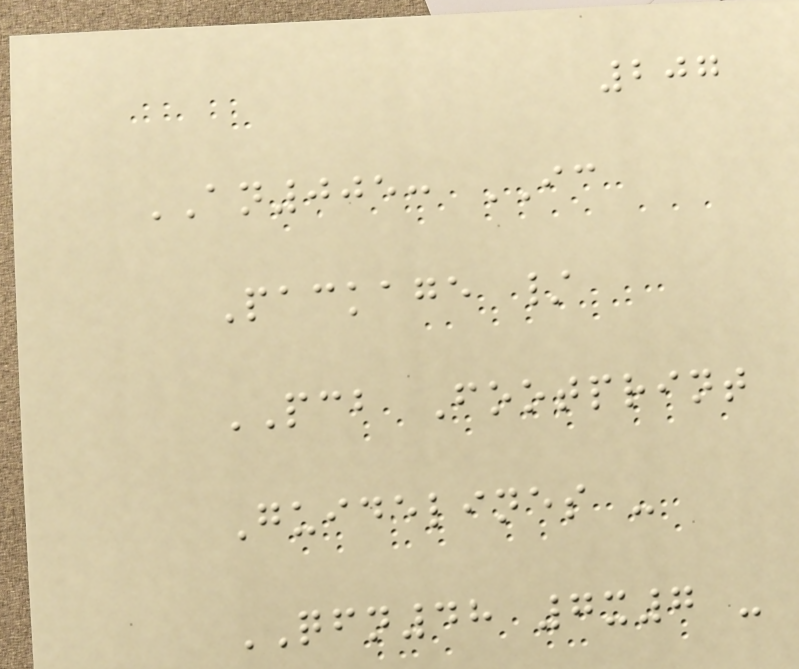207
AN005: IC
Package /
PCB Footprint
Guidelines -
QFN48 7x7 -
